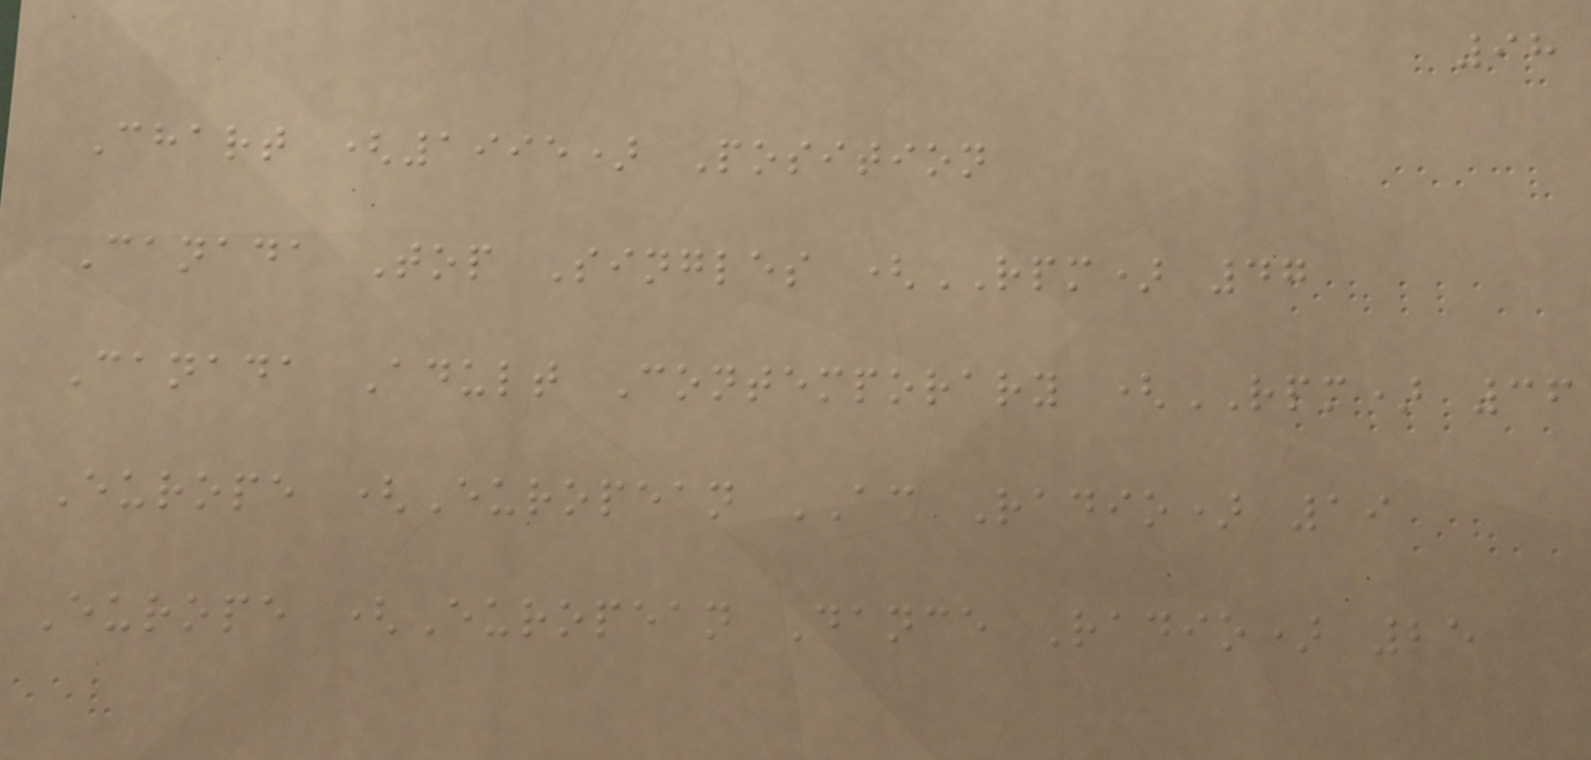98
Chart (1995) Position
Canada Top Singles (RPM) 47
Canada Adult Contemporary (RPM) 36
Europe (European AC Radio) 19
Europe (European Dance Radio) 25
